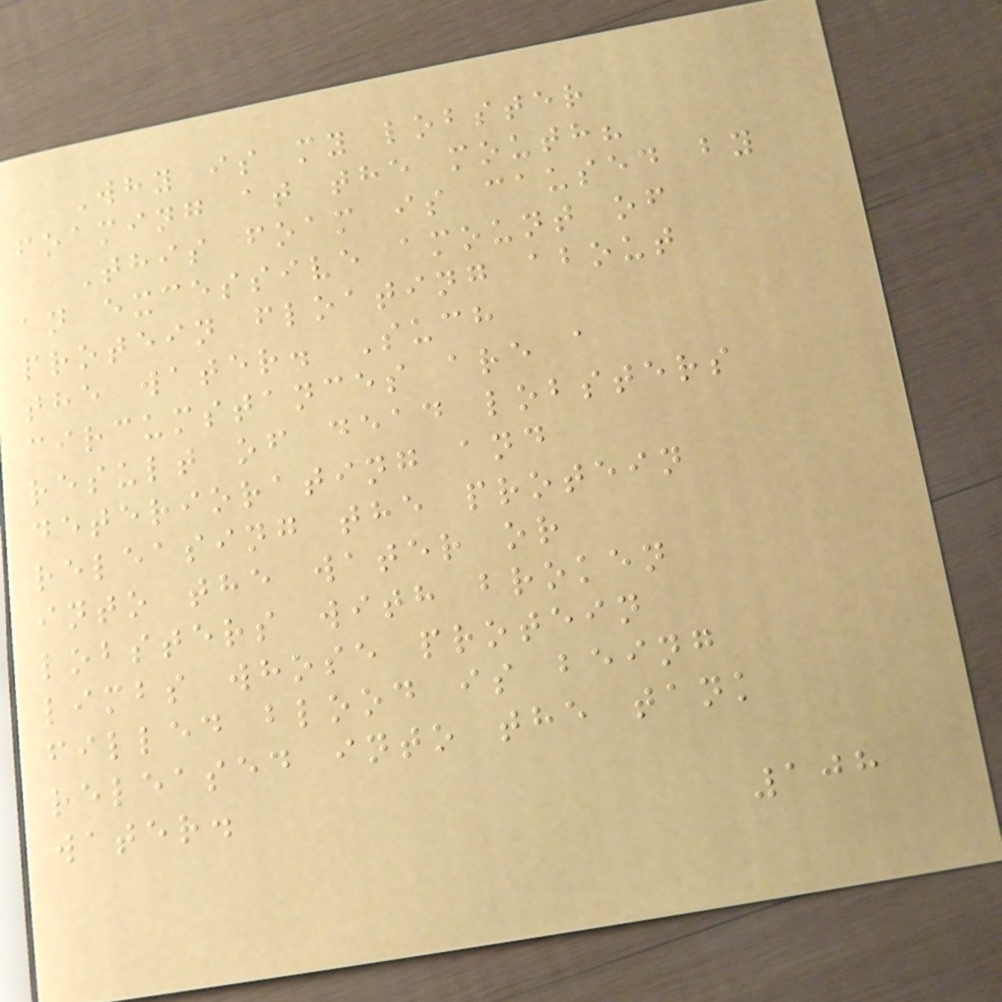Why is my lobster
foaming at the mouth?
This foam is caused by
an excessive amount of
protein floating about
the water. Such
circumstances are a
result of dead lobsters
deteriorating and
releasing the protein
into the water or
lobsters with broken
limbs whose protein
filled blood is being
released into the tank
water.
108
